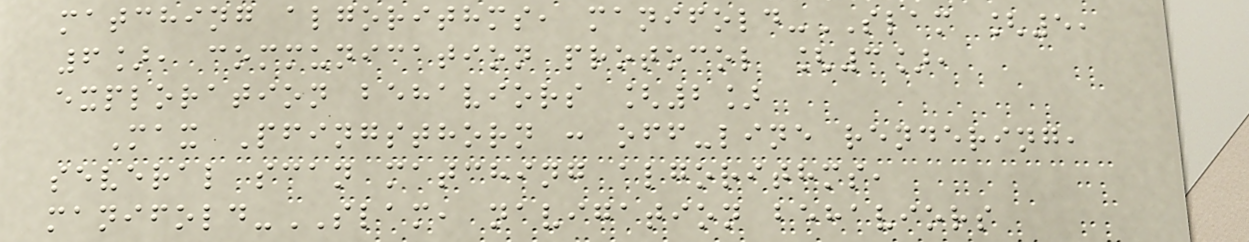matching algorithms, manifold-SLAM [5,
6], communication protocol [3],
exploration behaviors [2]
Max Pfingsthorn : off-line rendering,
several scan matching algorithms,
manifold-SLAM, navigation behaviors
